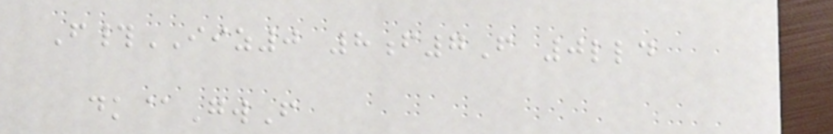F#IIZ0 8f7F 0lld
dk@GwF
